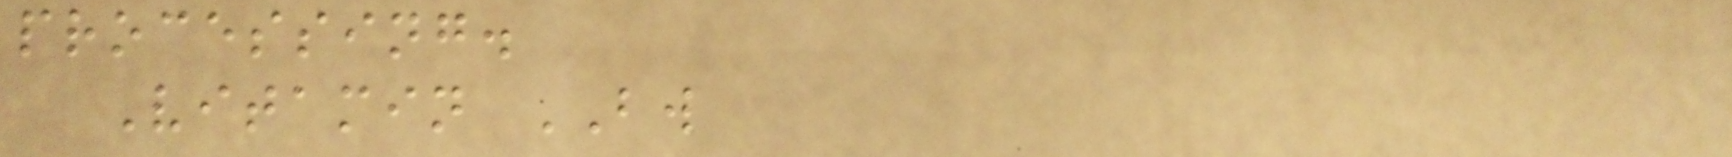processing.
Vitamin BW
